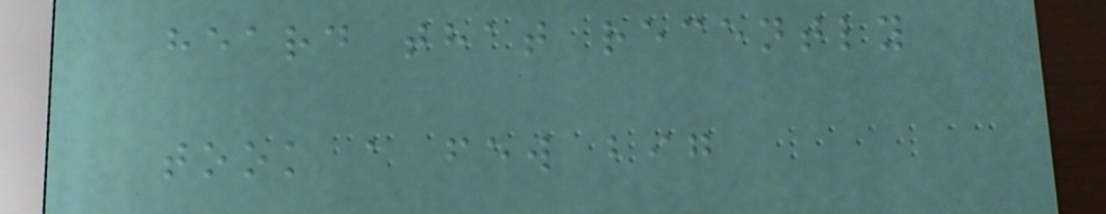heard that recently
took a few big
